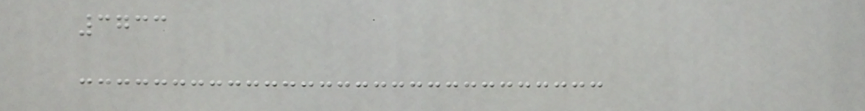3733
